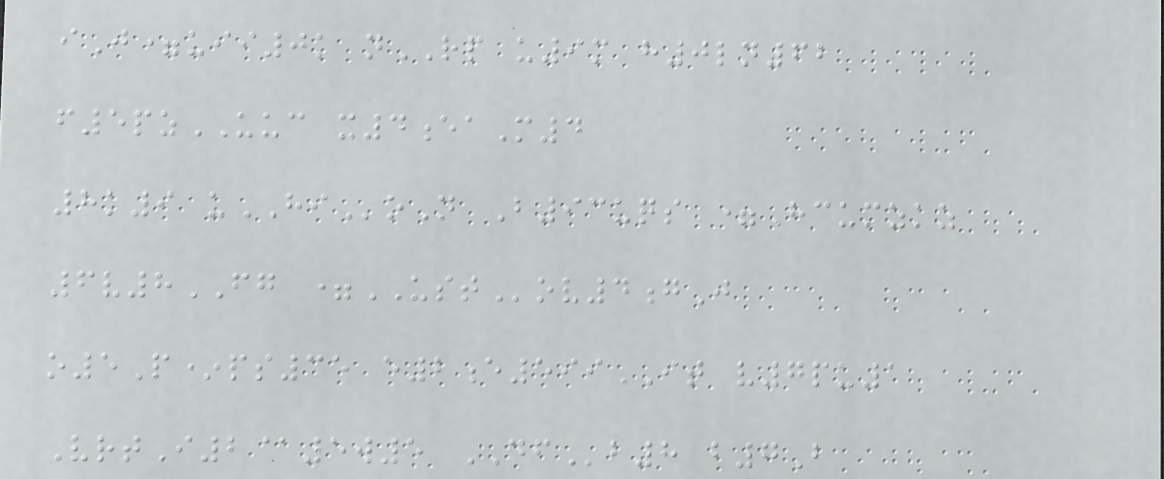iJ=uii0k nRP u9m h0ln62
f5pzUUC x4eaM4
8k9 uHIoN B93uqs =Hcumzkz
6v8FG =USTov4gJ
o5P*ps35 e2e599IT v7pu1
VrtI2@5w5 DFb8 b7B
